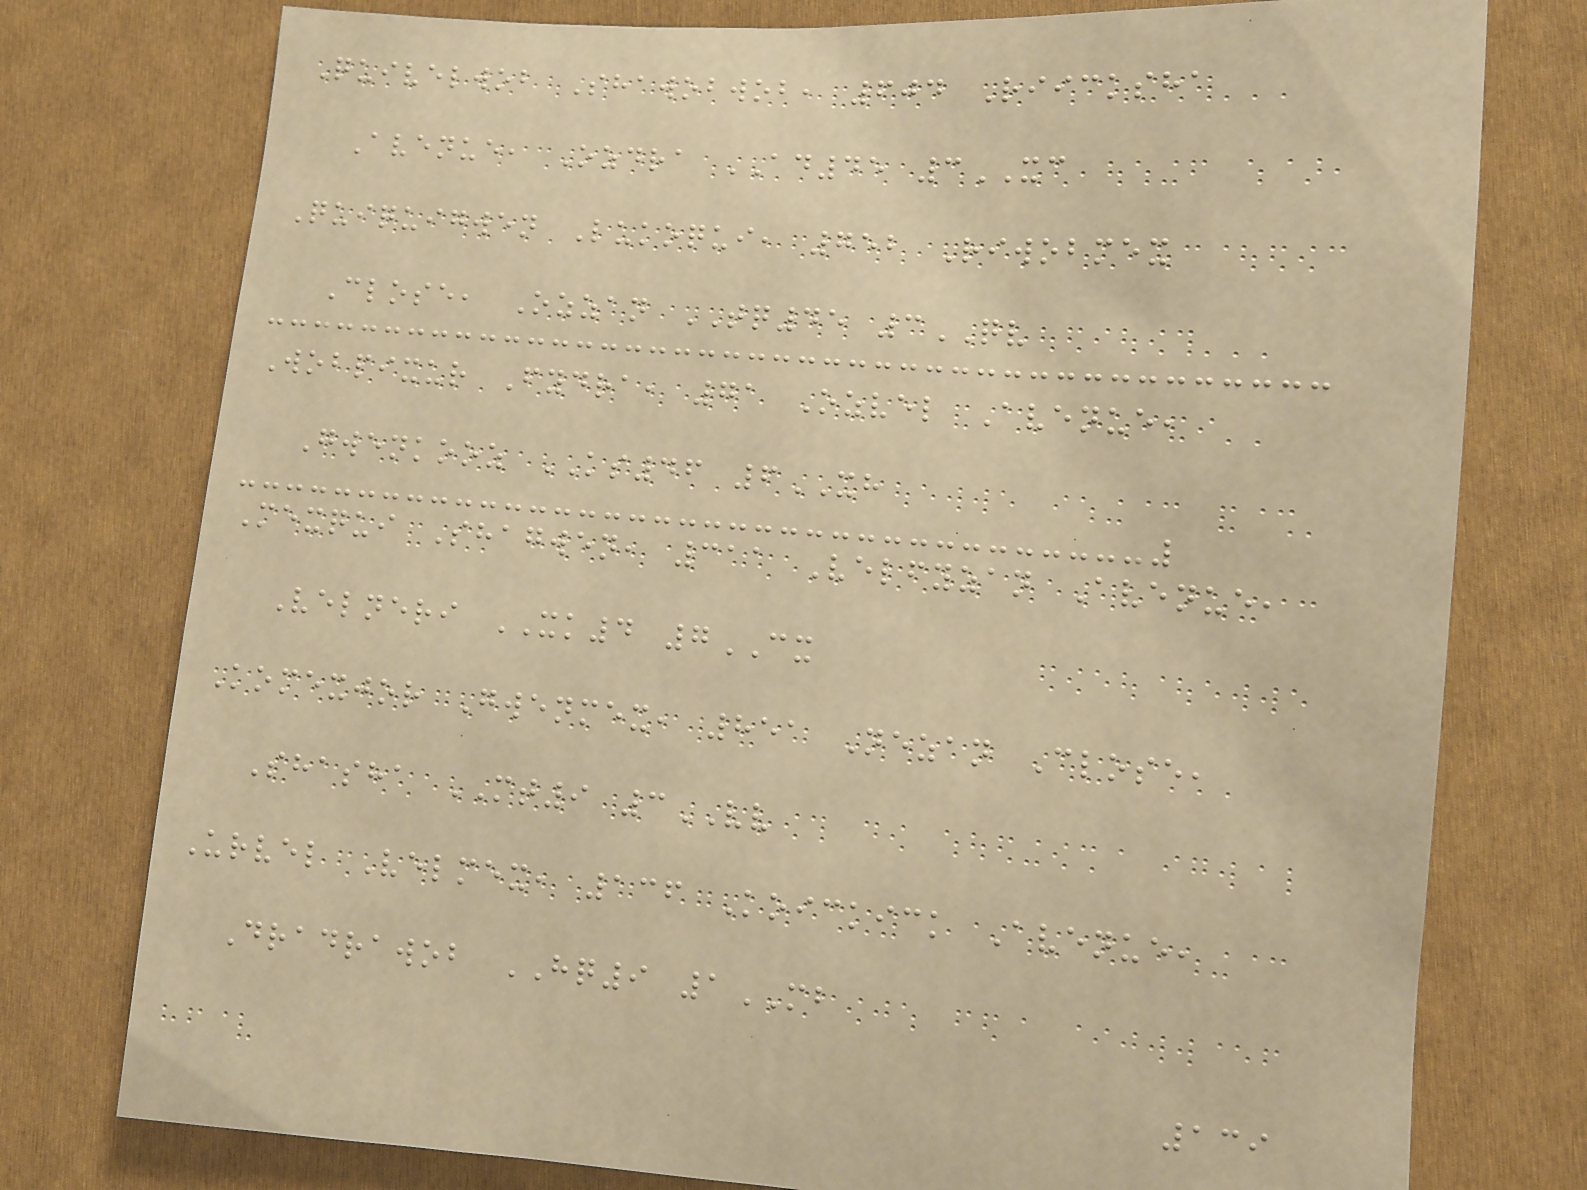Quivelwob Shawobwob, 604 Riicksha
Avenue, Ozdra AD45 3XC
Quiquigwen Lukoqui, 752 Riwobmex
Close, Ozzan TQ45 3QV
Wobpixur Fydra, 71 Ozvel Avenue,
Gwenkooz KS46 6XH
Mexqui Shagwen, 311 Velfyzan Avenue,
Velneri XK4 7CX
Komexjor Gwenmex, 851 Nezan Close,
Shasha MT9 3VV
Urvel Velmex, 136 Koickick Avenue,
Dradrawob HQ9 1MB
139
